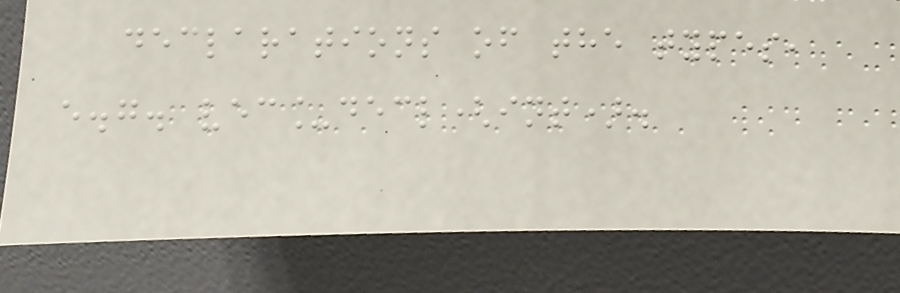declarations of the types,
e.g. vec_decl(int).
